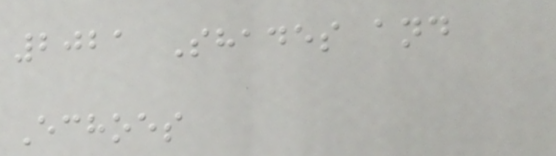2021 Shades and
Echoes
